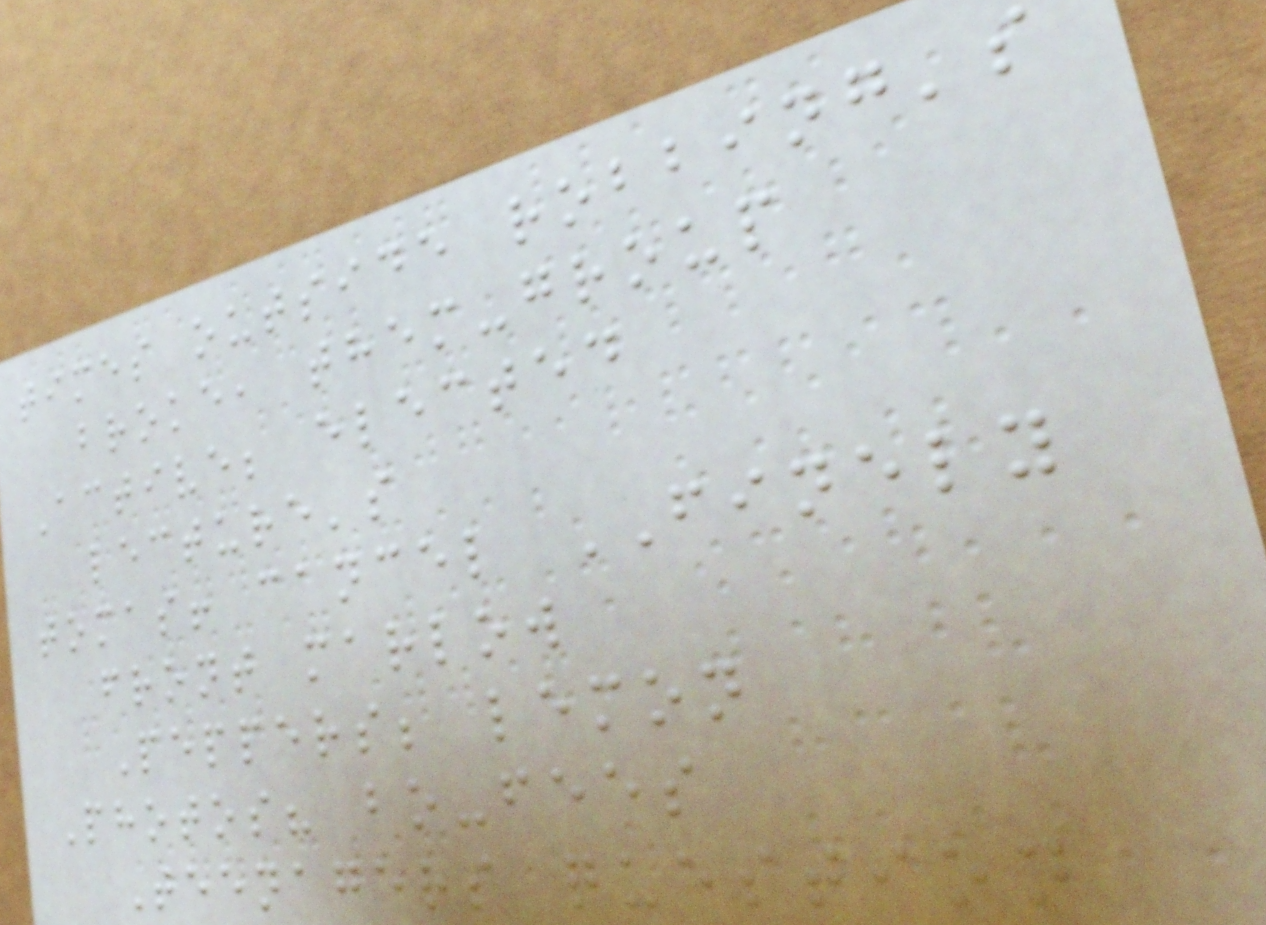times outside robbing's
broke, them-group
Active; elected
lecture's
tomas! cancel FINELY
front marlow
Peppers; lemon
Photos? bo-fees
Teenagers question
